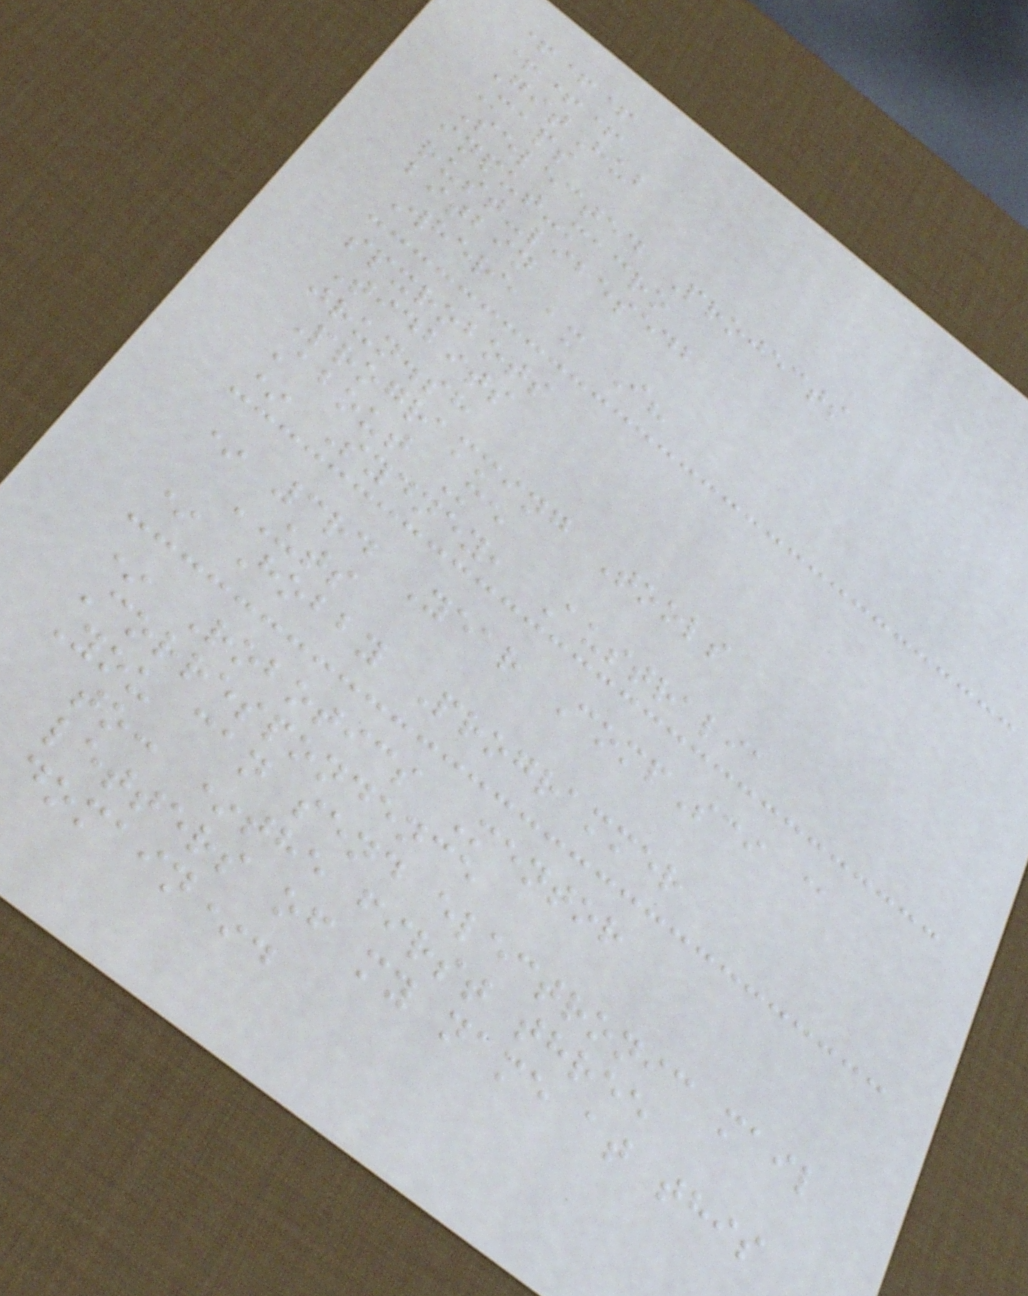+++
+++
GitHub
Maps
Selected Projects
input-macro
rust-libesedb
bitbin
Where am I?
spxrobots
Tidbits
jrun.sh
Programming Tools
About Me
* Sydney, Australia
* 3rd Year CompSci @
UTS
* Hobby Programmer
* Robotics Mentor
Correspondence
You can send electronic mail
to: *the first three
letters of my name at this
domain*.
